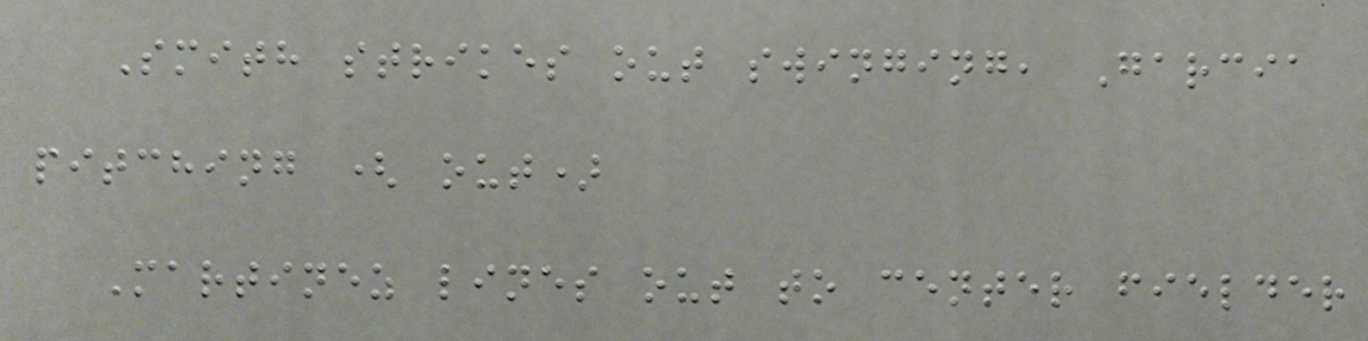Smith strikes out swinging, Garcia
pitching ( out)
Martinez lines out to center fielder
